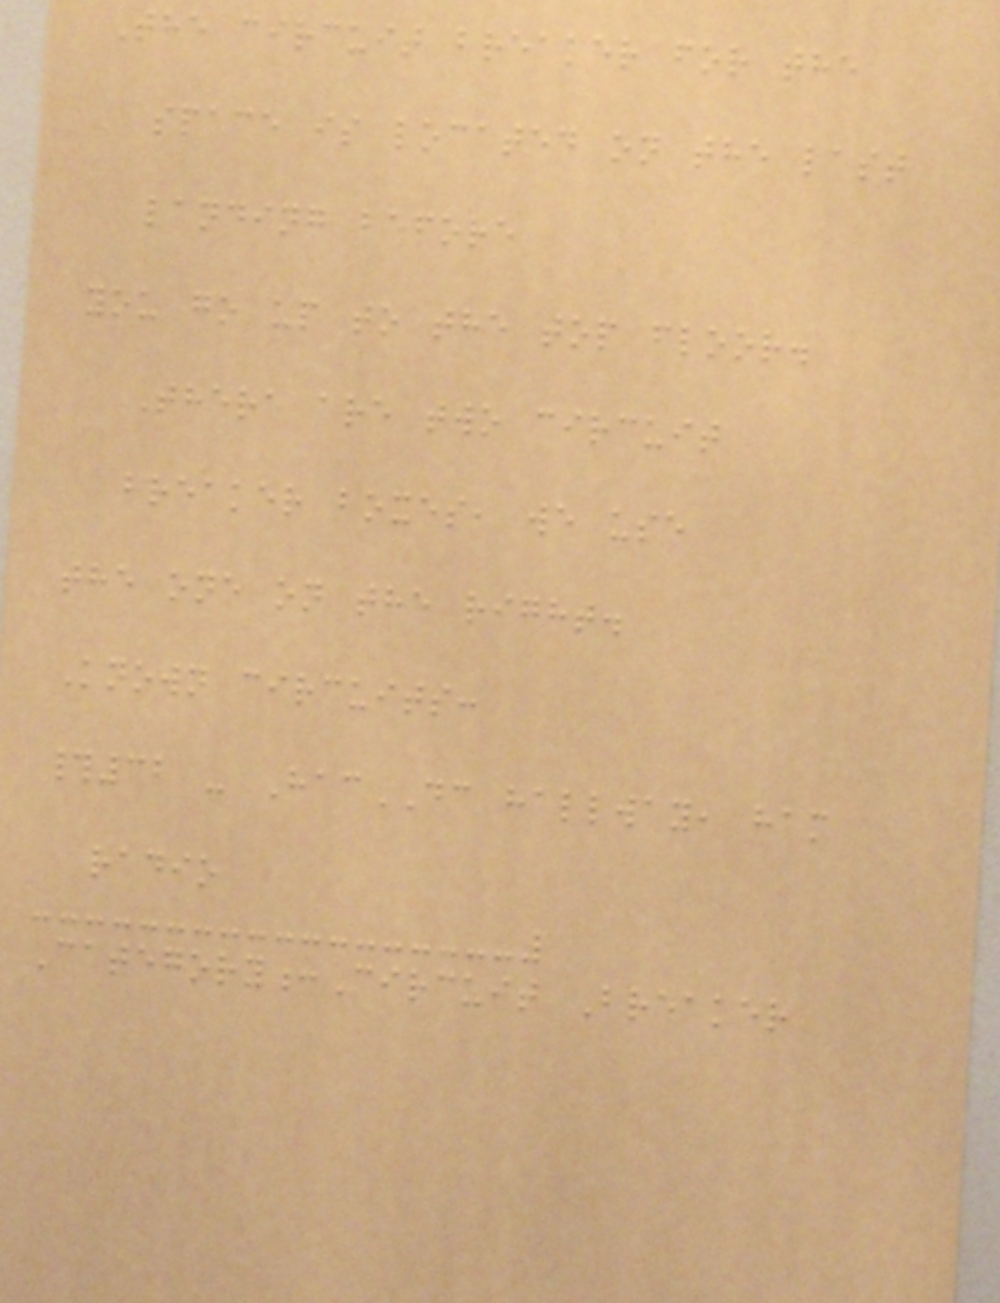The circuit breaker for the
space is located on the last
landing before
you go up to the top floor.
There are two circuit
breaker boxes, we use
the one on the right.
Known circuits:
#32 - HacDC hallway, ham
radio
Category:Circuit Breaker
